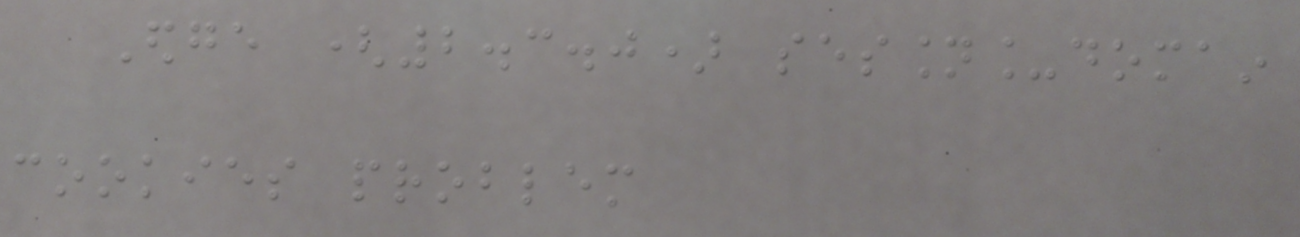Edge (2.3.0) session_domain
cookies problem
